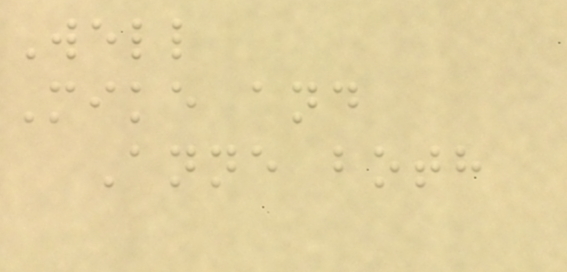Well
Mike and
Anne both
